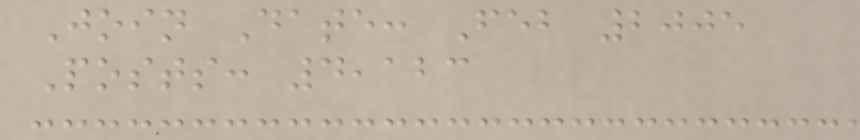Join Date: Feb 2005
Posts: 4,123
